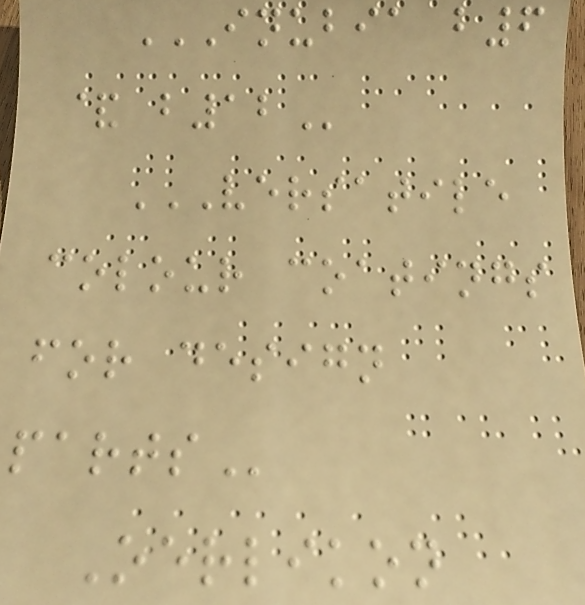INUBIA B6
& B12
VERSATILE
COLOUR COATINGS
FOR DESIGN
PARTS
Oerlikon
